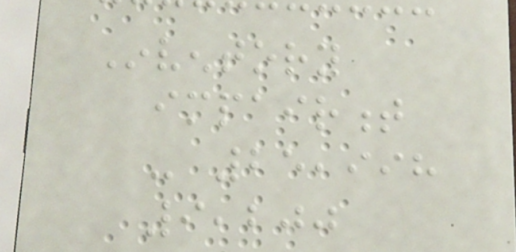Inventory
impairment
- 25,998
9,200
